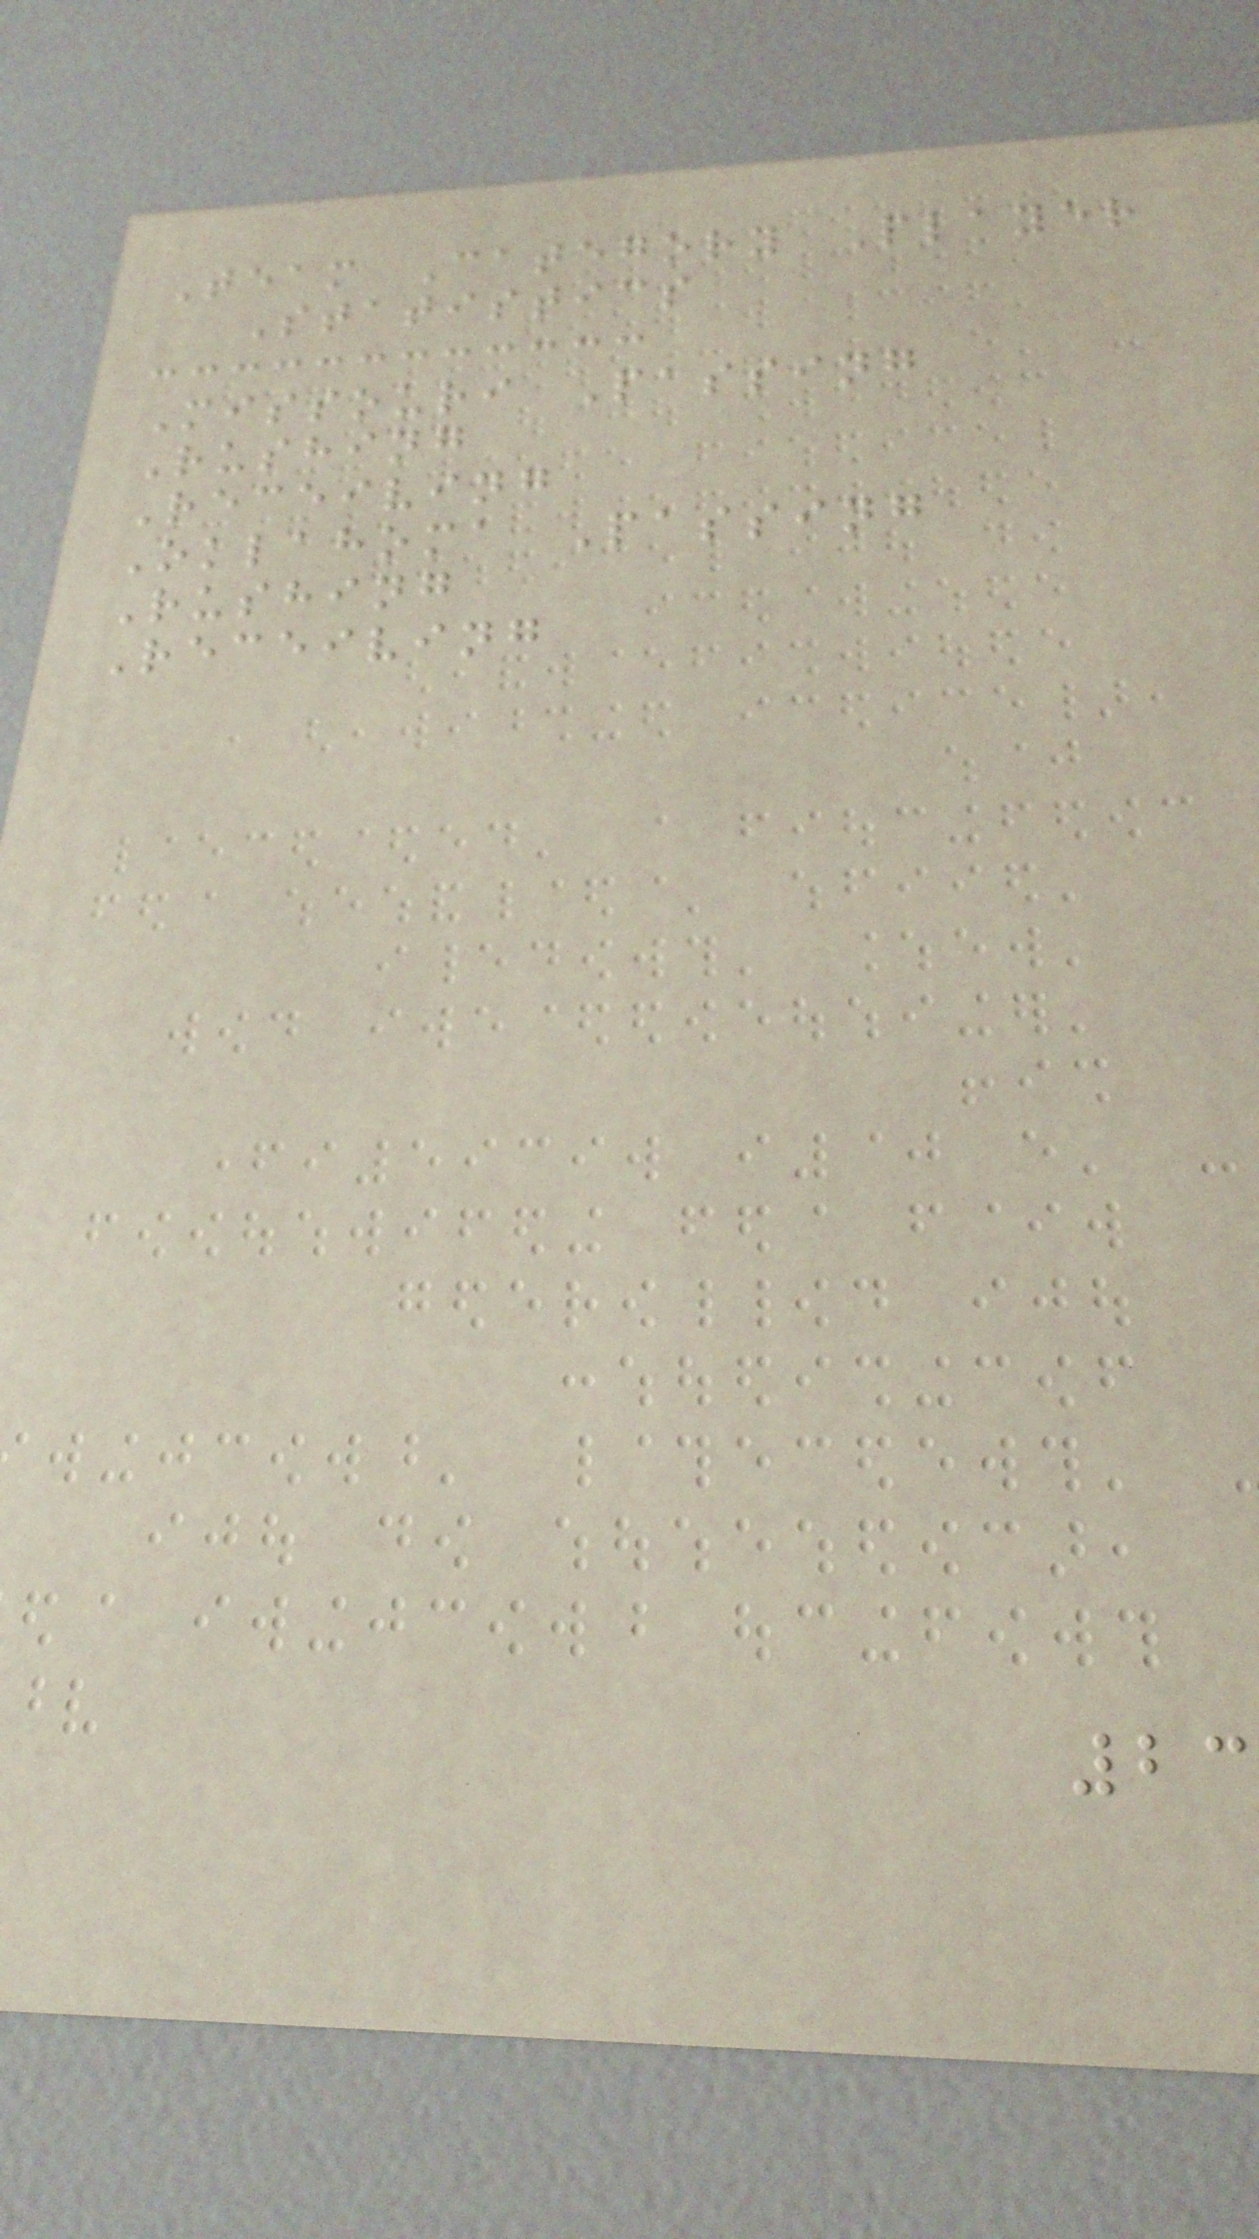Team Category Player
Statistics
Missouri Passing
Rushing
Receiving
Oklahoma Passing
Rushing
Receiving
